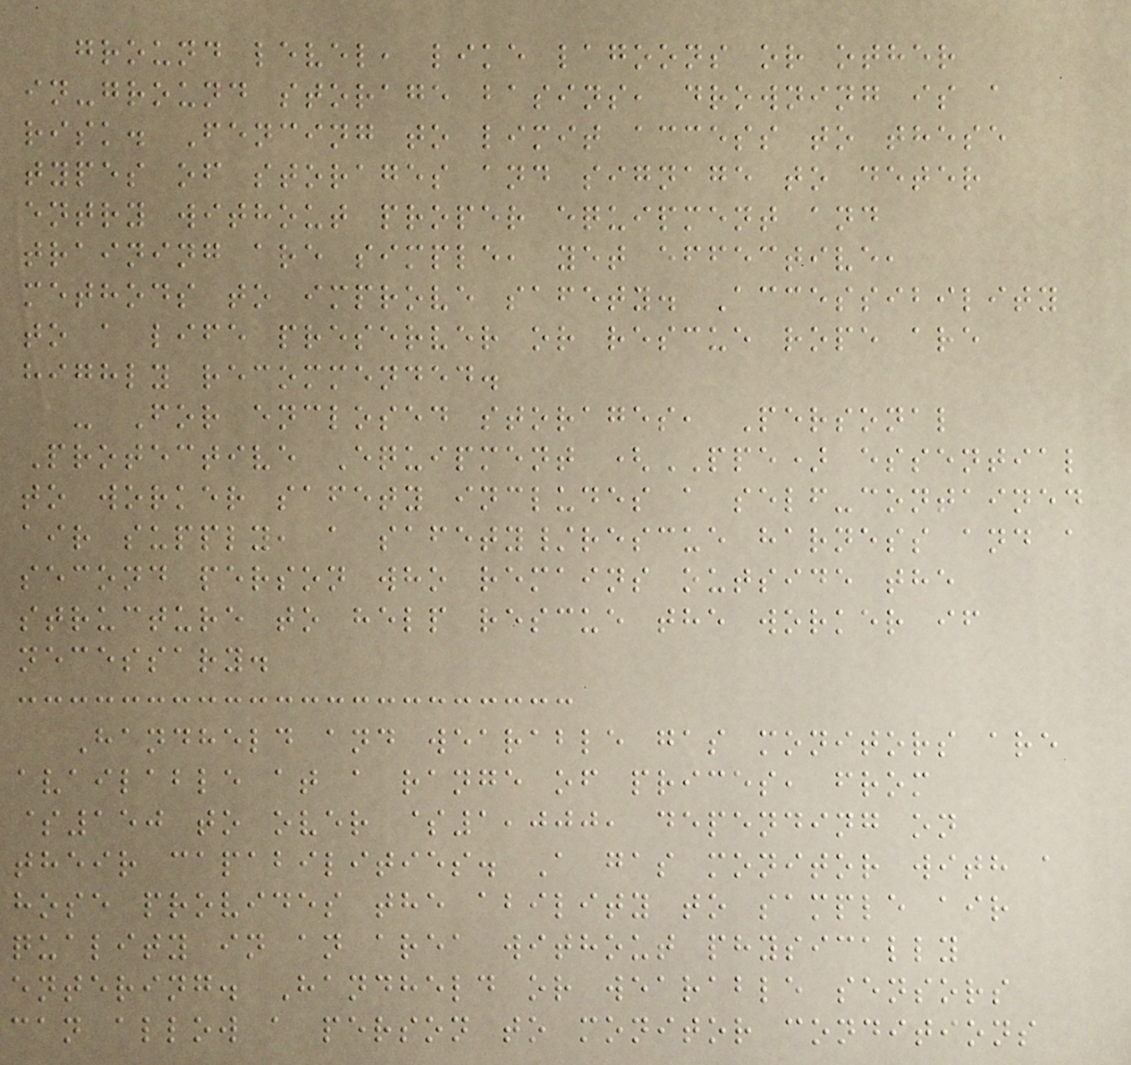ground level, like lagoons or other
in-ground storage basins, drowning is a
risk. Fencing to limit access to these
types of storages and signage to deter
entry without proper equipment and
training are simple, yet effective,
methods to improve safety. Accessibility
to a life preserver or rescue rope are
highly recommended.
- For enclosed storages, Personal
Protective Equipment (PPE) essential
to worker safety includes a self-contained
air supply, a safety/rescue harness and a
second person who remains outside the
structure to help rescue the worker if
necessary.
Handheld and wearable gas monitors are
available at a range of prices, from
$150 to over $1,000, depending on
their capabilities. A gas monitor with a
hose provides the ability to sample air
quality in an area without physically
entering. Handheld or wearable sensors
can allow a person to monitor conditions
